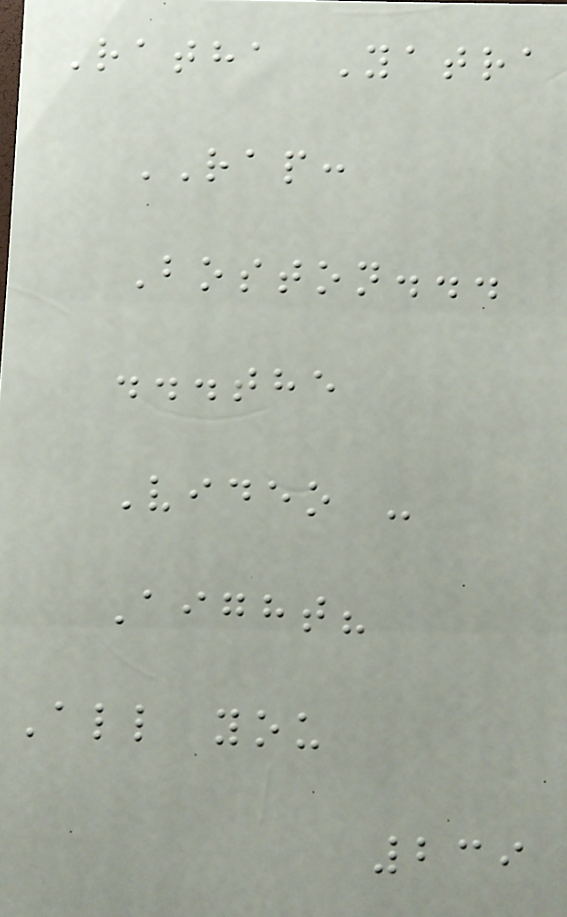Ratha Yatra
RAP:
Boston...
...the
Video -
Aight?
All you
239
